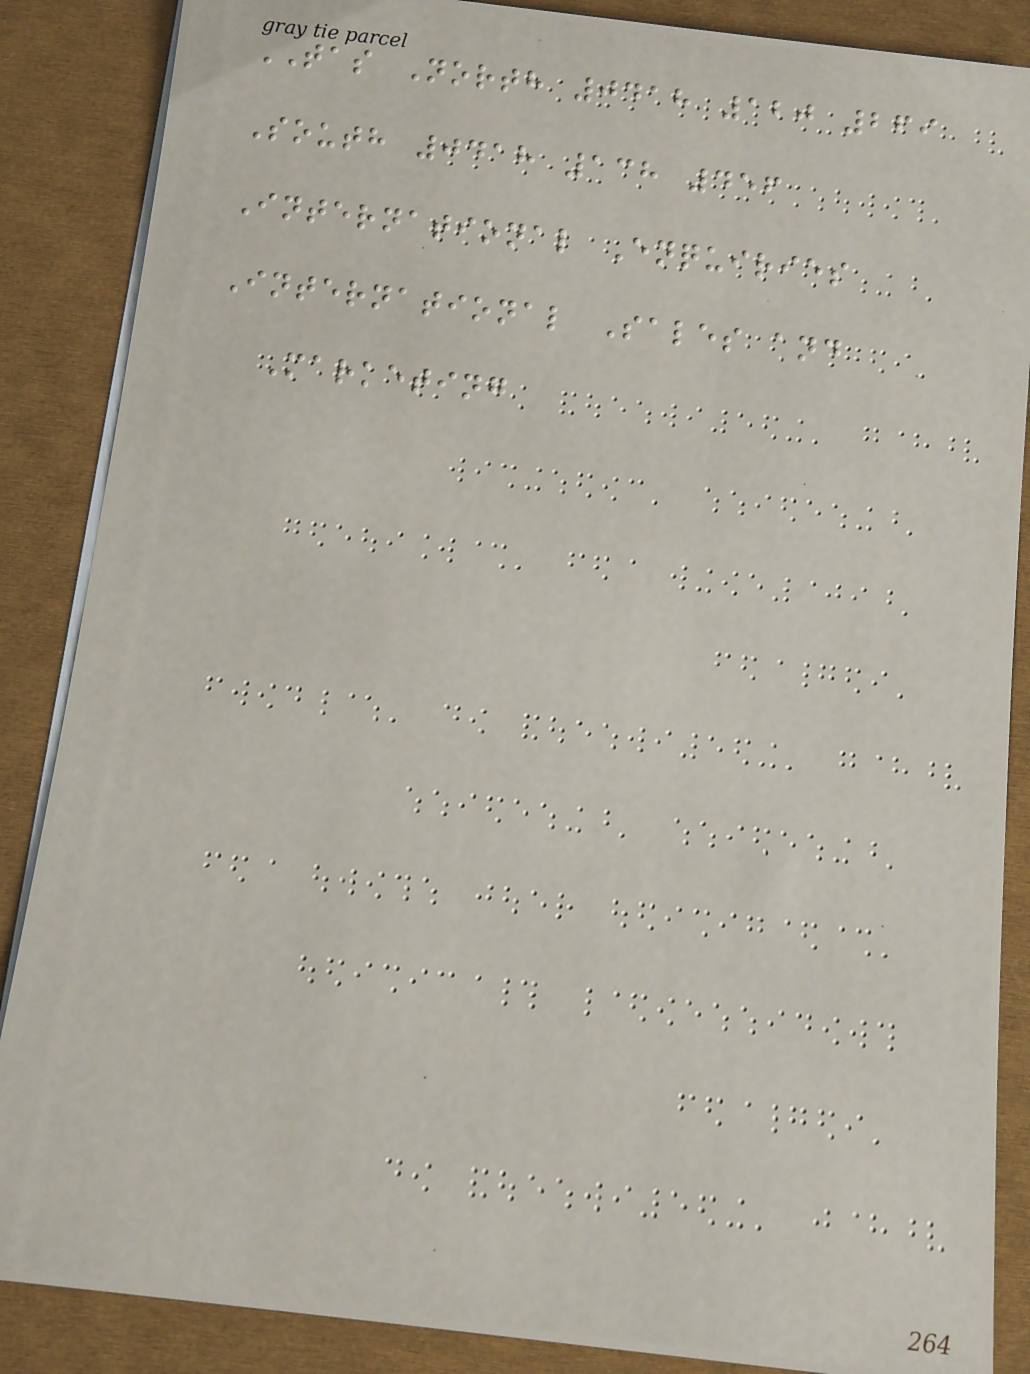TAS North 0418 120 269
South 0418 138 456
International Enquiries
International Sales and
Marketing
